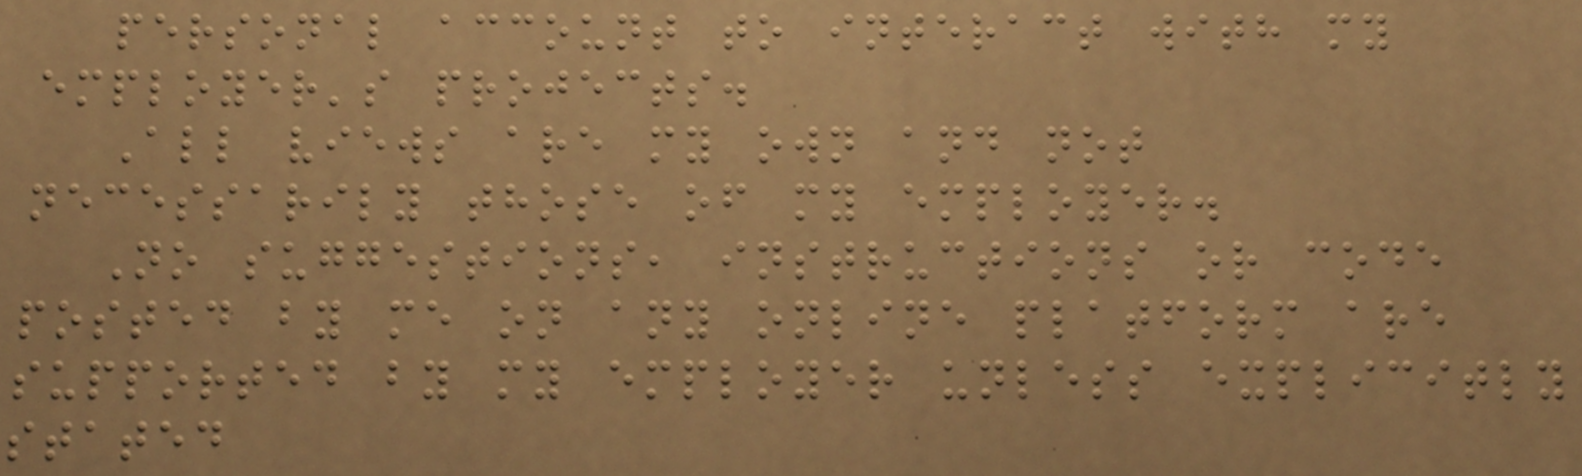personal account to interact with my
employer's projects.
All views are my own and not
necessarily those of my employer.
No suggestions, instructions or code
posted by me on any online platform are
supported by my employer unless explicitly
stated
